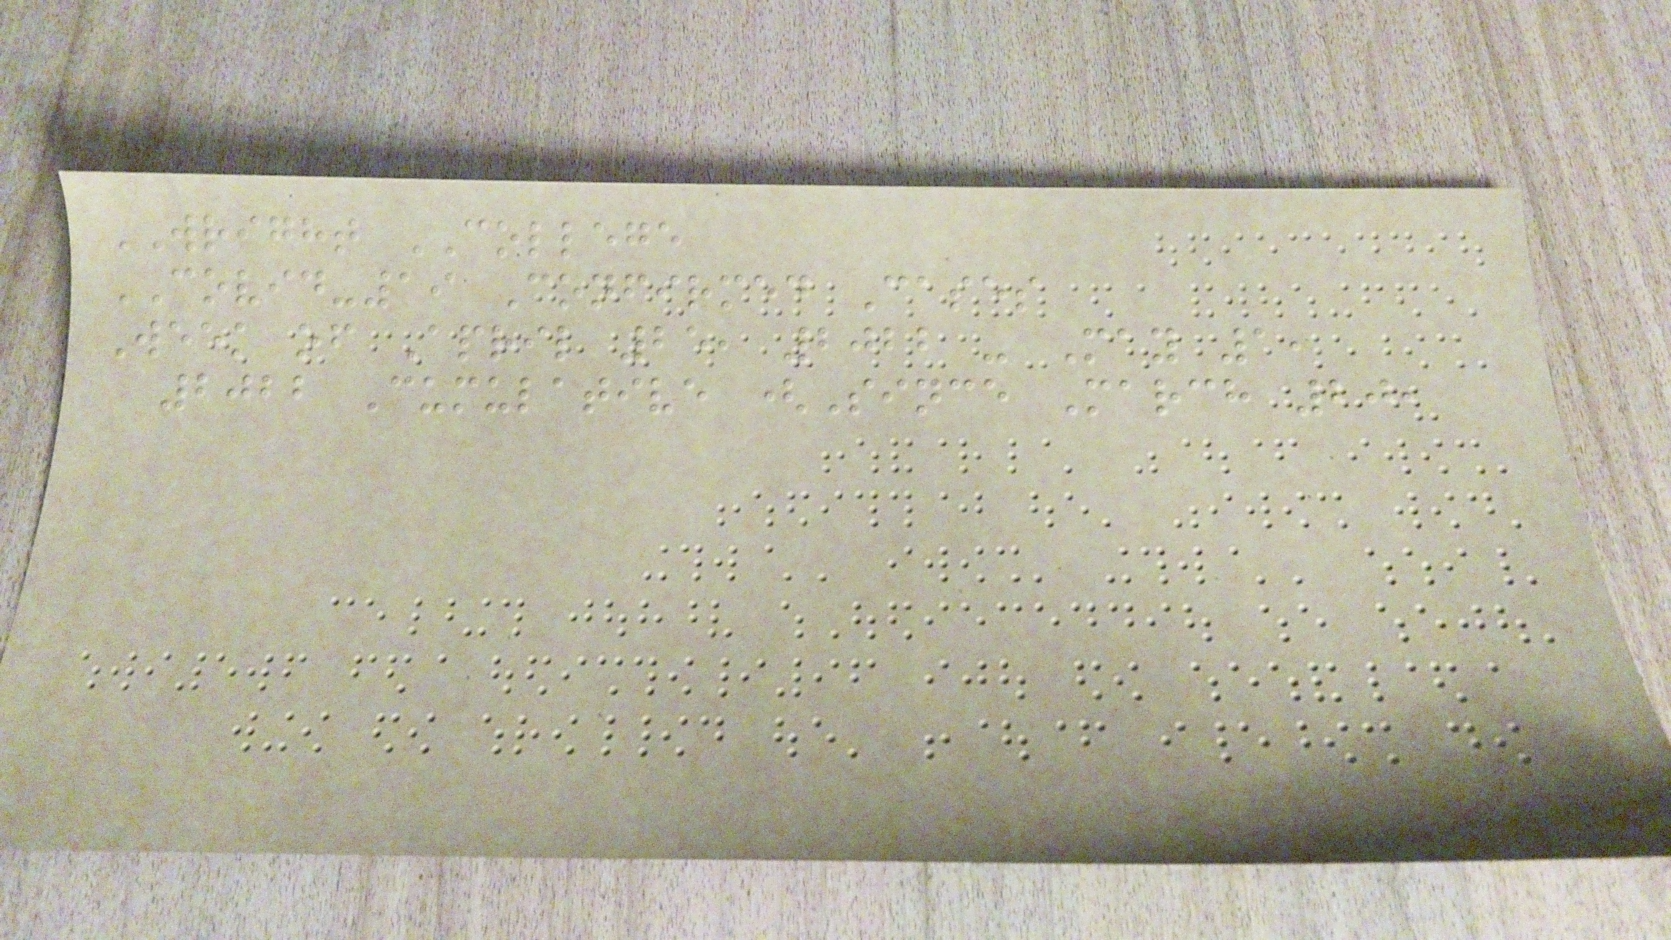WRIGHT COLLEGE
COVID-19 Confirmed Cases
Week of April 25, 2022 - May 1,
2022 Cumulative (Since March 20,
